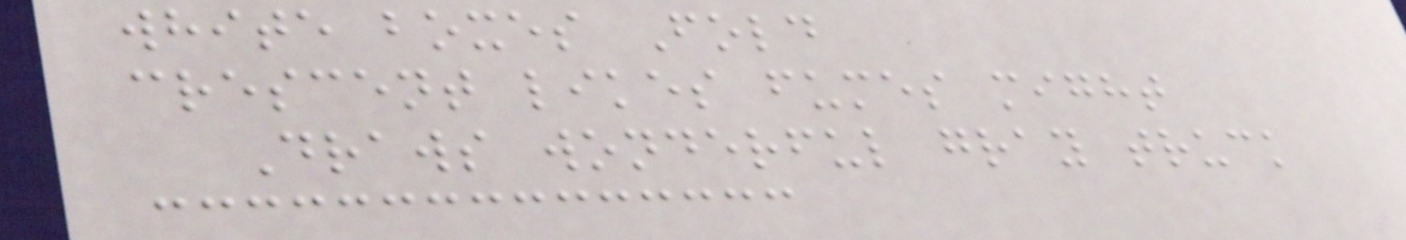white boxes Fold
crescent likes fumes might
Draws wonderful gray truck
